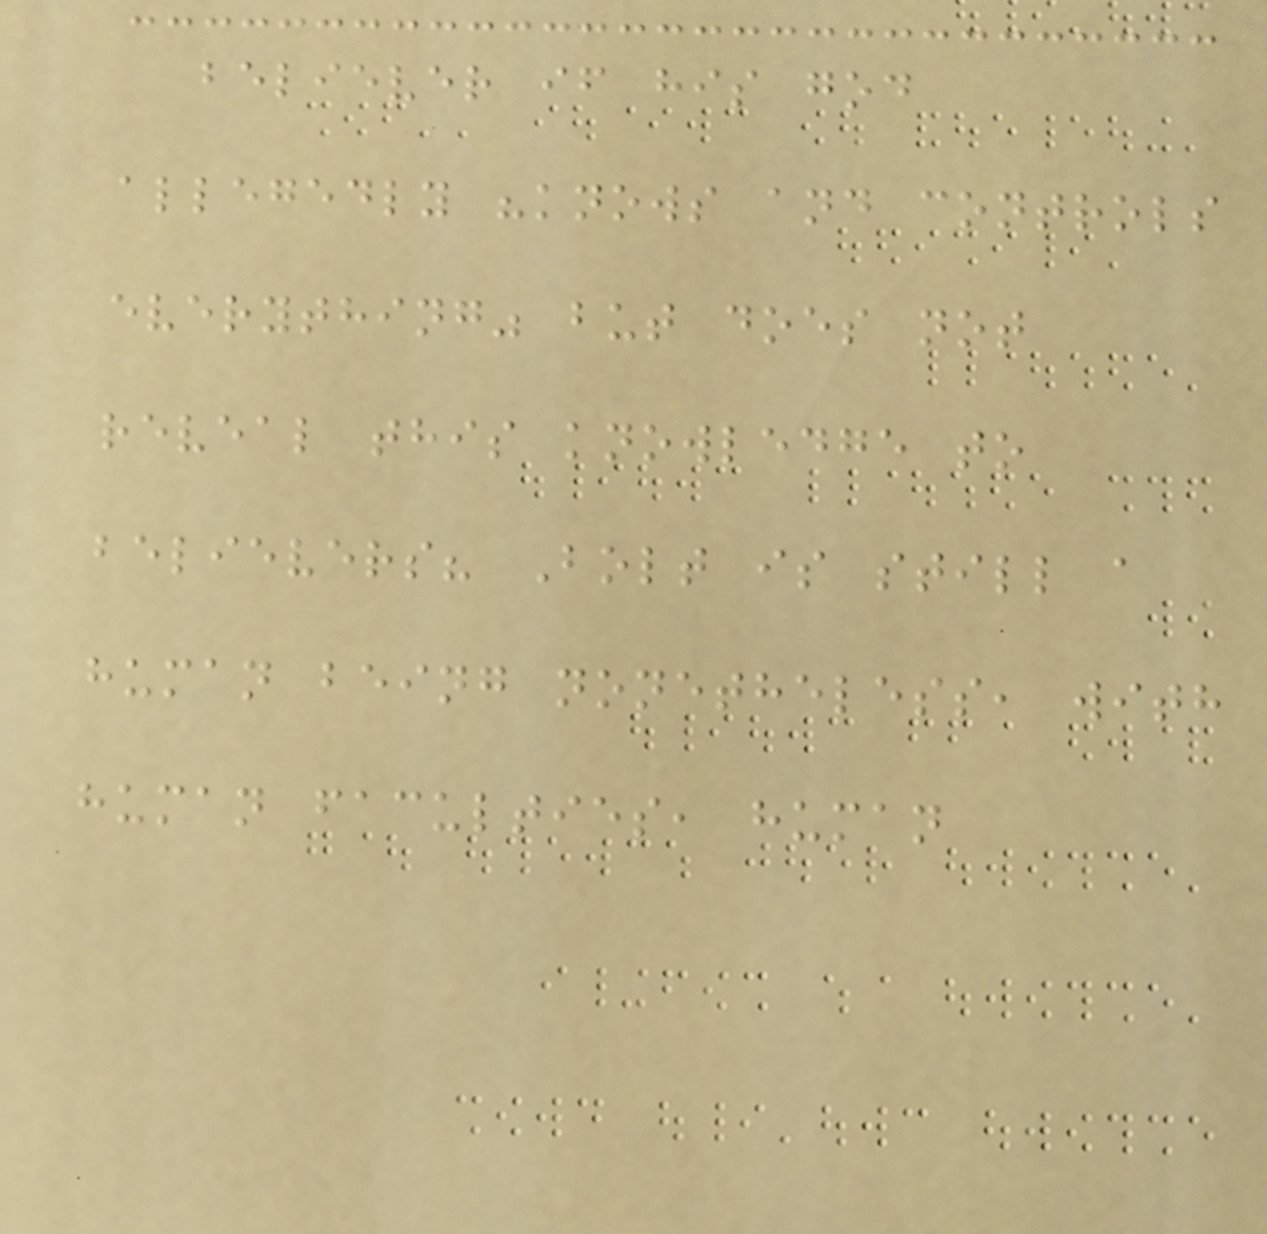believer if his god
allegedly "knows and controls
everything" but does not
reveal this knowledge to
believers? Bolt is still a
human being nonetheless, with
human faculties, human
